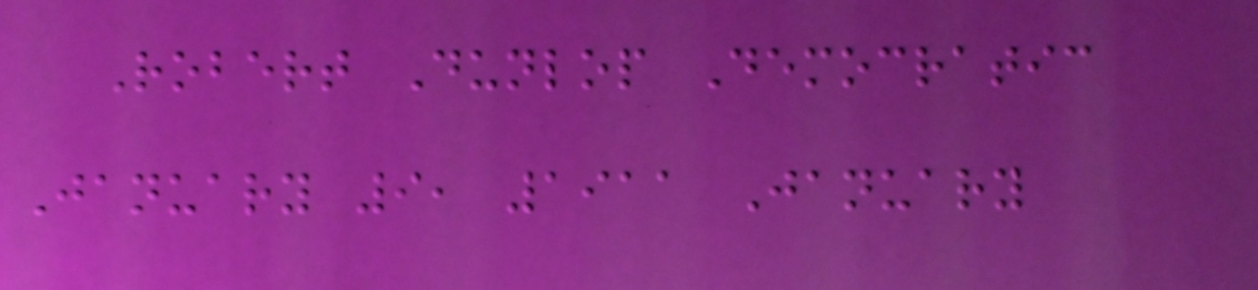Robert Dunlop Democratic
January 9, 1911 January
